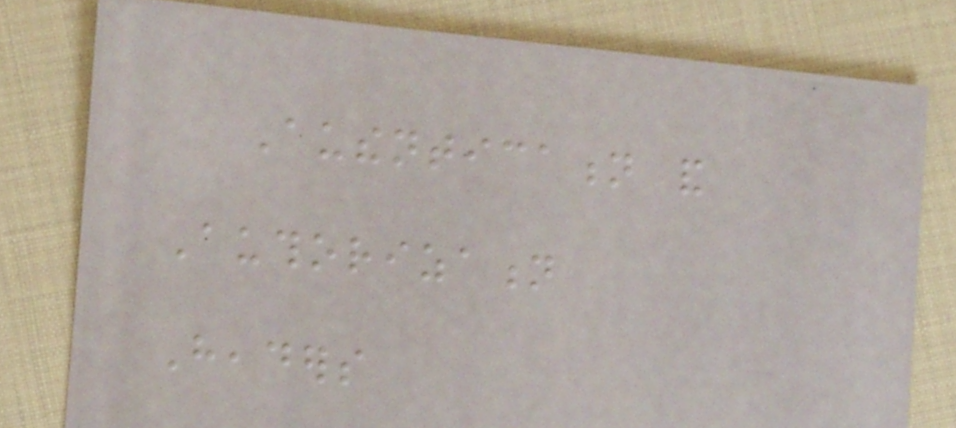Authentication and
Authorization
Headers
